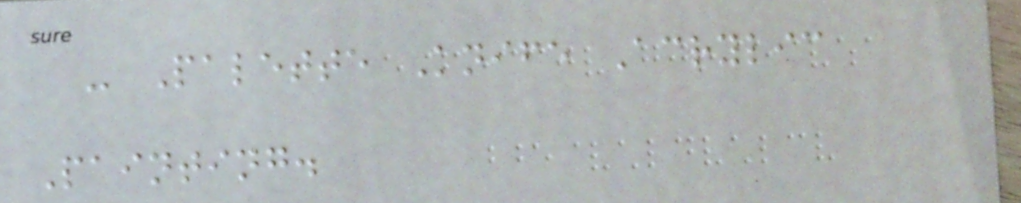- Palette Knife Acrylic
Painting.
